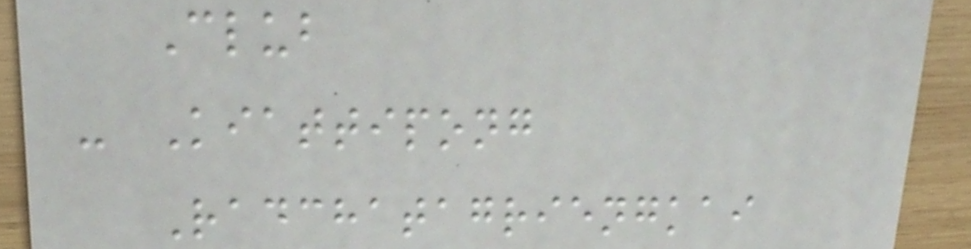Club
- Kiattipong
Radchatagriengkai
